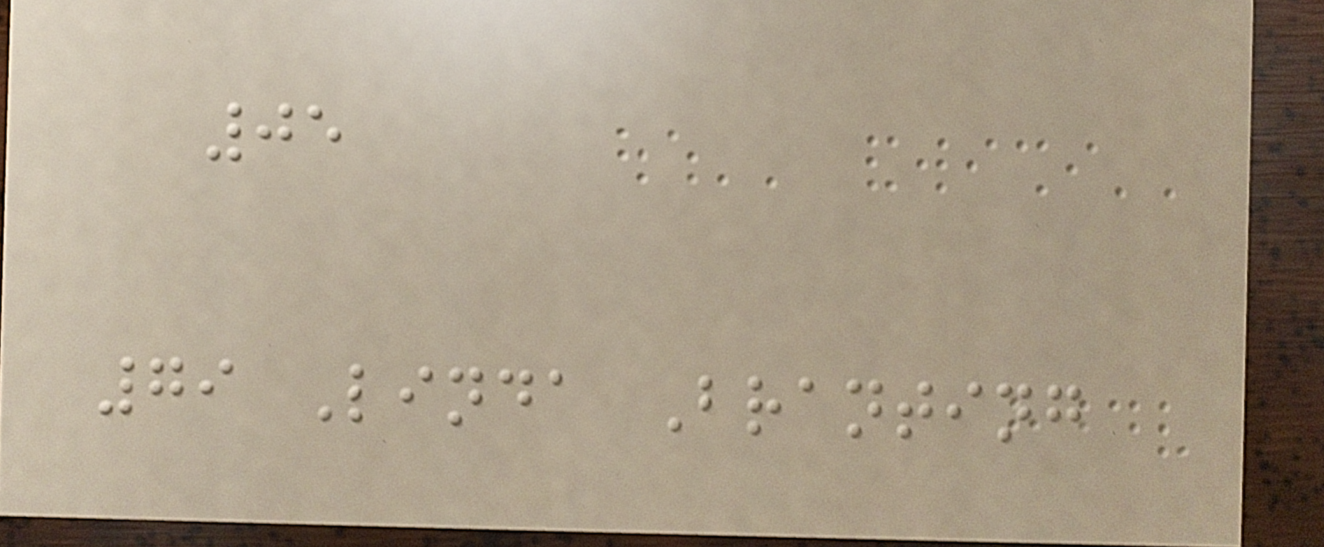05
79 Linda Branting
